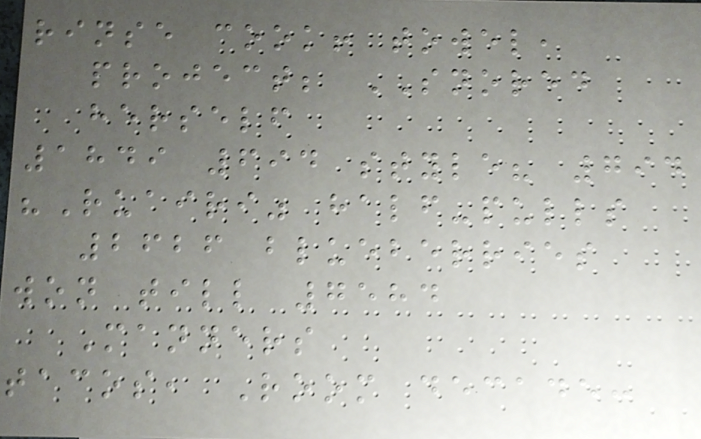rinse cook! towel,
project; SNORED
herself
1849 694 style? 794
"Ruairi" half-pulls
2626 blueberries
won till 7584
Manners
tacos, Room decade:
